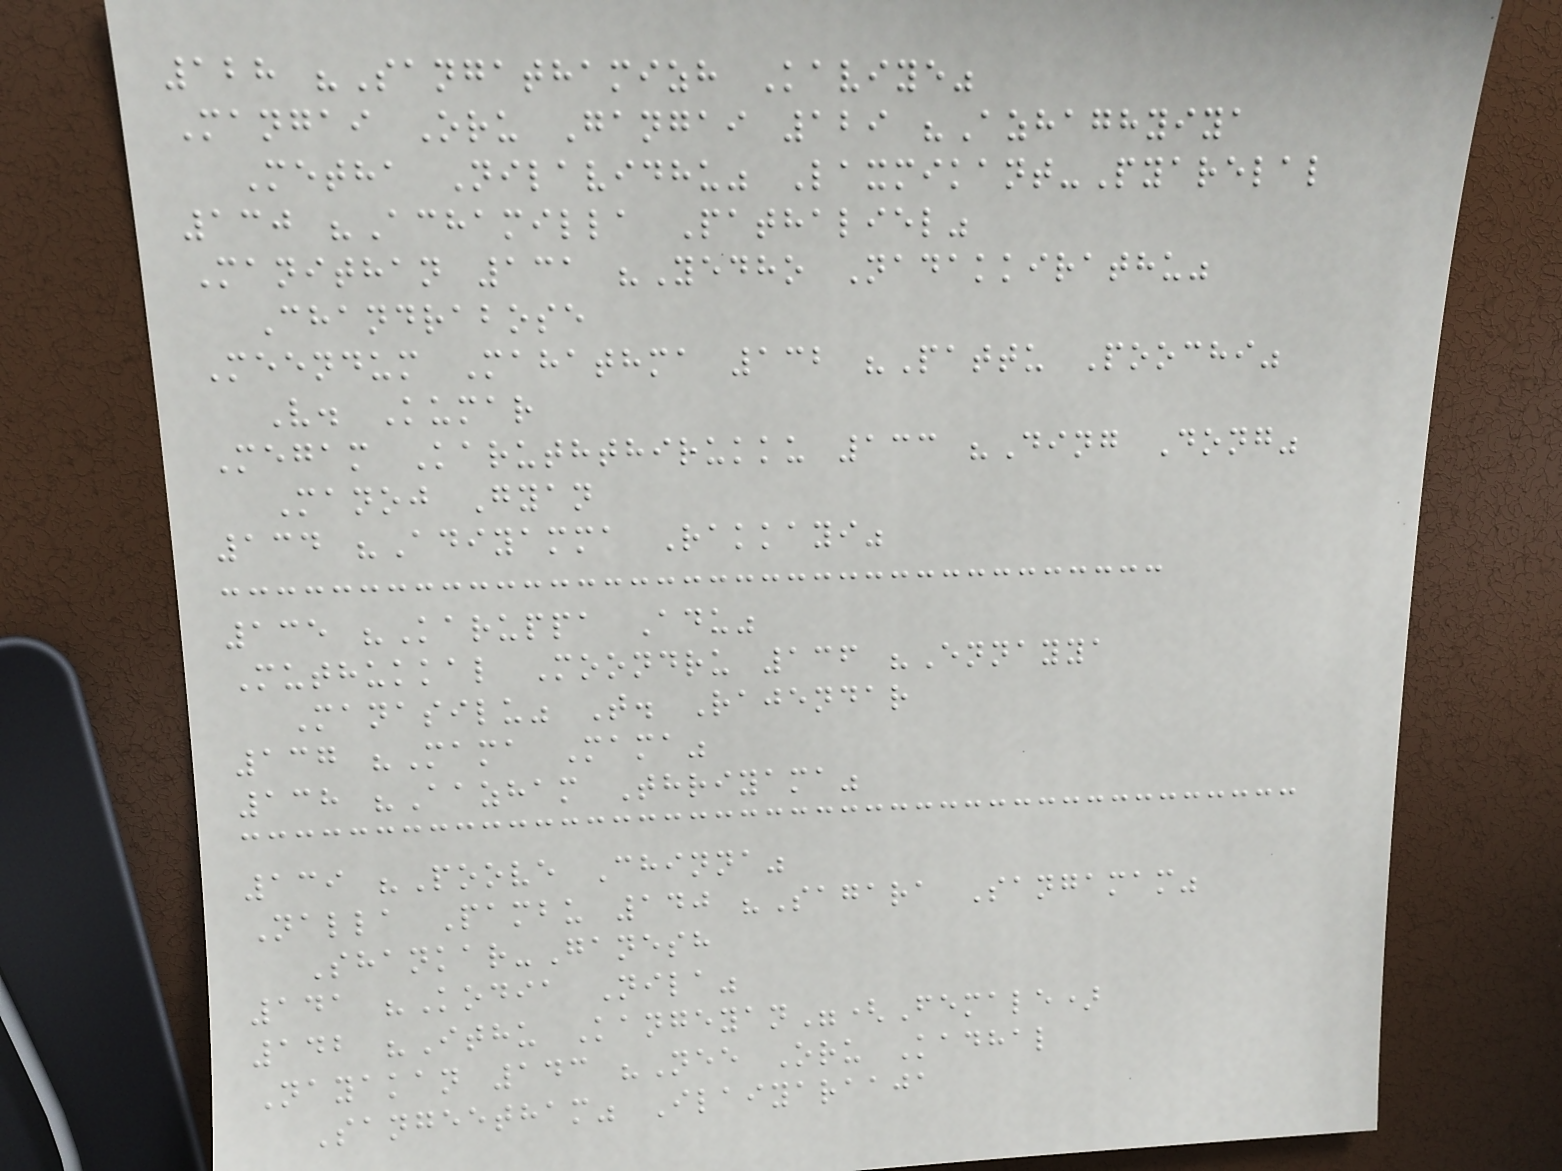128 "Sangathamizh Kaviye"
Mangai Oru Gangai 129 "Azhaghyiya
Metha Nilavidhu" Laxmikant-Pyarelal
130 "Achamilla Pathaliel"
Manithan 131 "Yedho Nadakkirathu"
Chandrabose
Meendum Mahathma 132 "Pattu Poochi"
V. Kumar
Megam Karuththirukku 133 "Ding Dong"
Manoj Gyan
134 "Adiyamma Rakkayi"
135 "Karuppa Adu"
Muthukkal Moondru 136 "Ennayya
Manasilu" T. Rajendar
137 "Mama Mama"
138 "Aazham Thriyama"
139 "Poove Chinna"
Nalla Pambu 140 "Sagara Sangamam"
Shankar-Ganesh
141 "Kodia Nila"
142 "Ithu Kangeyan"(Female)
Nayakan 143 "Nee Oru Kadhal
Sangeetham" Ilaiyaraaja
